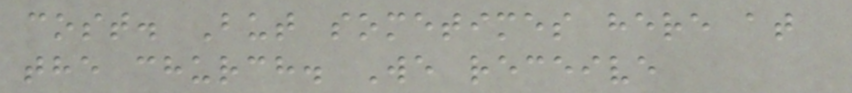cost. But sometimes here at
the church. We receive
